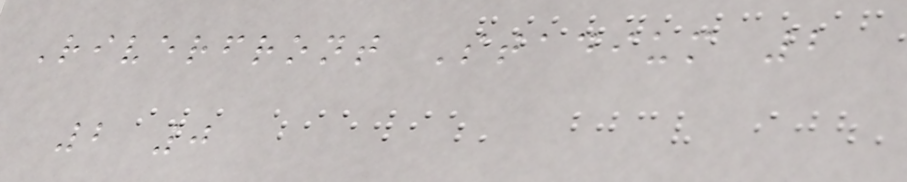Riverfront Stadium 2
2 0
